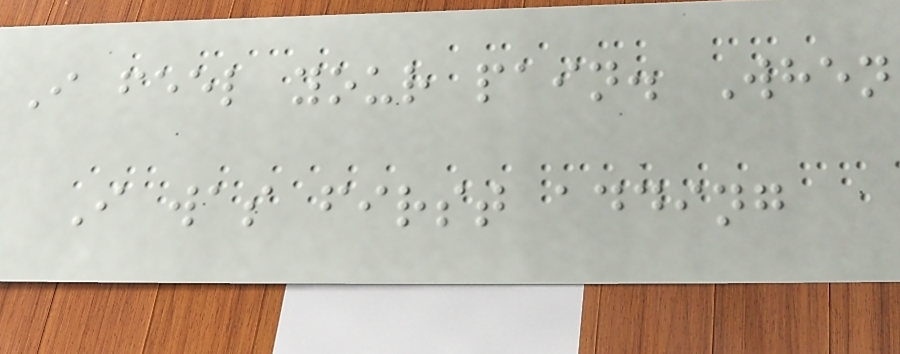I feel your pain. When
I was first adding
